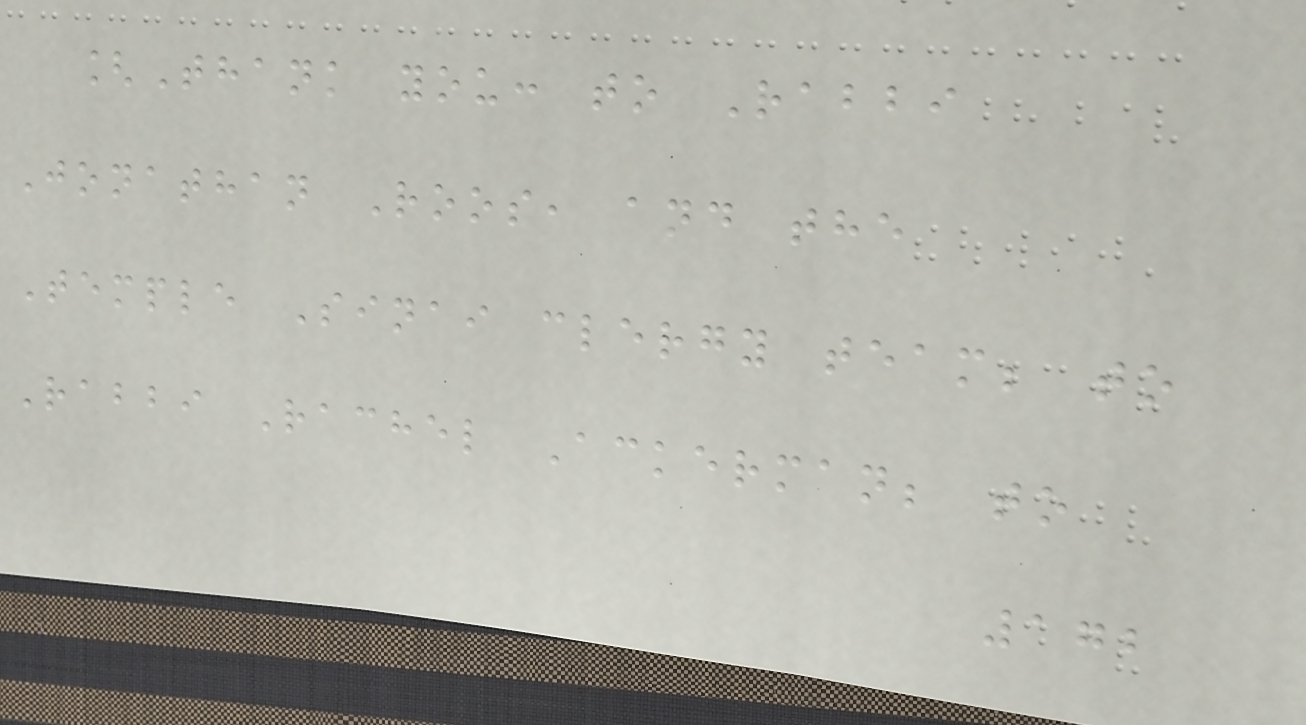[Thank you: to Rabbi
Jonathan Roos, and the
Temple Sinai clergy team; to
Rabbi Rachel Ackerman; to
172
